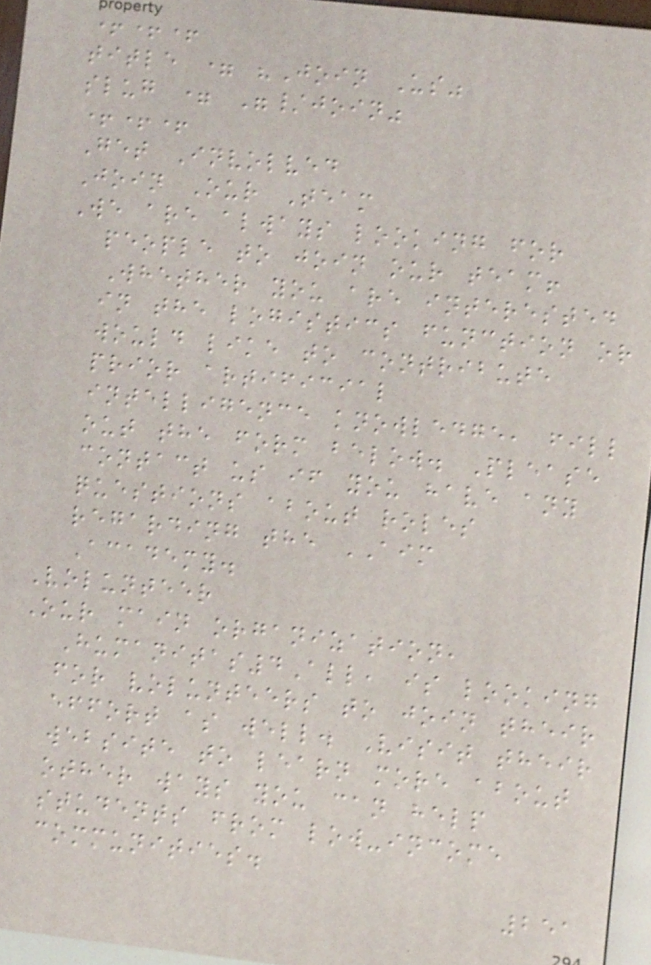+++
title = "Join Us"
slug = "/join"
+++
Get Involved
Join Our Team
We are always looking for
people to join our team!
Whether you are interested
in the logistics function or
would like to contribute
prior artificial
intelligence knowledge, fill
out the form below. Please
contact us if you have any
questions about roles
regarding the AIM
Academy.
Volunteer
Our main organization,
Humanitas4All, is looking
for volunteers to join their
effort as well. Visit their
website to learn more about
other ways you can help
students from low-income
communities.
251
